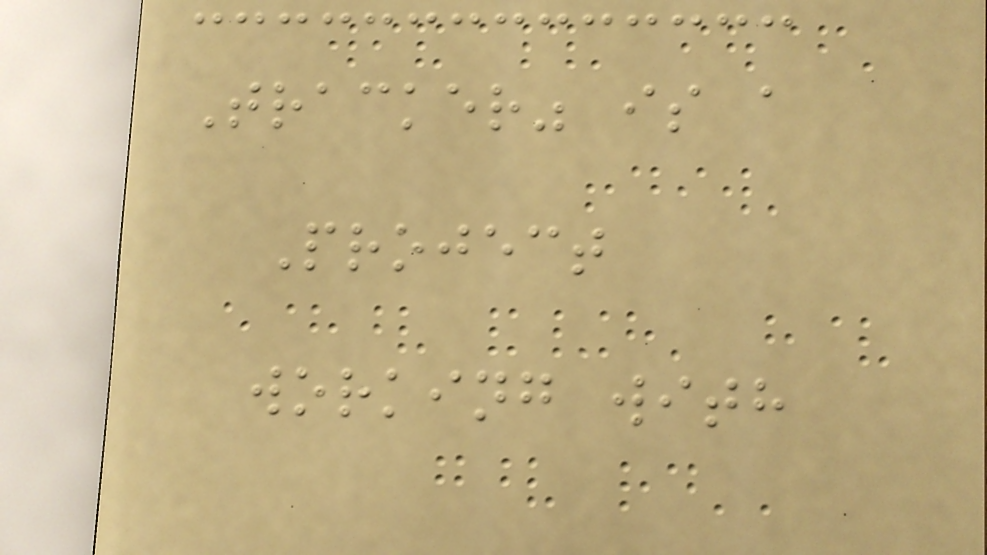Tracker" is a
Project
working with
